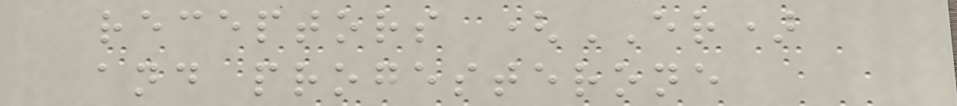receptors (ER)
and progesterone
